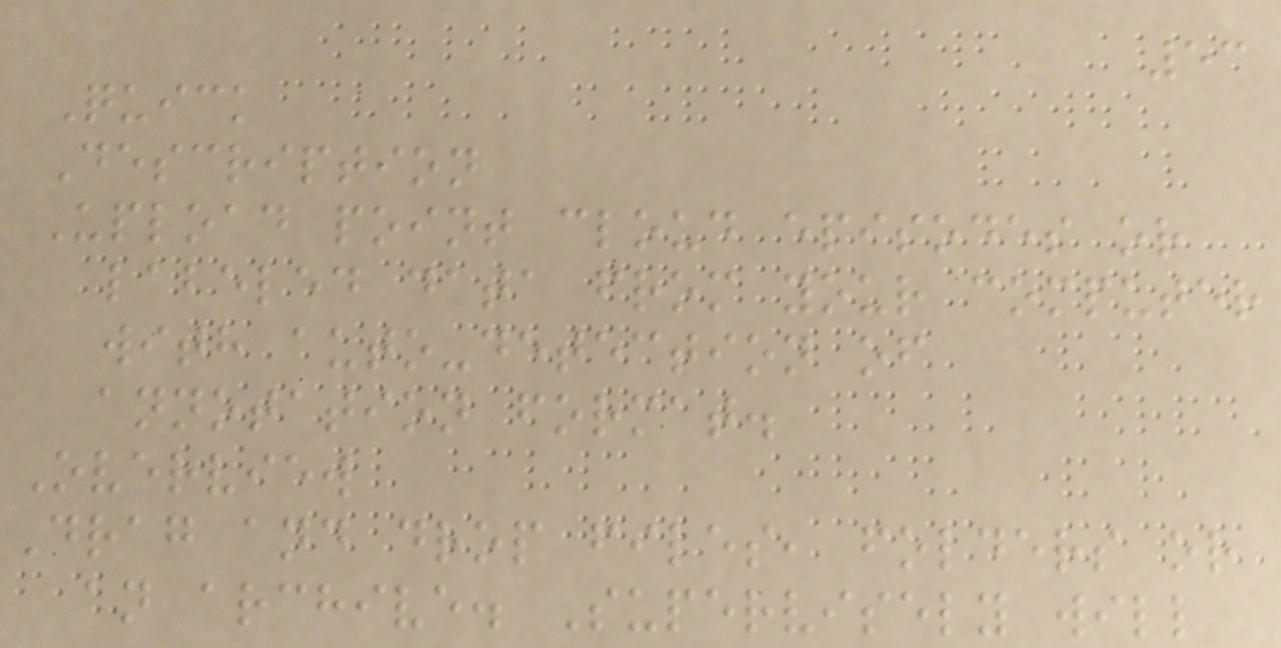53
Quick
Description
Upload point cloud episodes or
labeled data from your computer
with auto-detection of
annotation format.
Overview
Drag and drop files, folders or
an archive. Supervisely will
